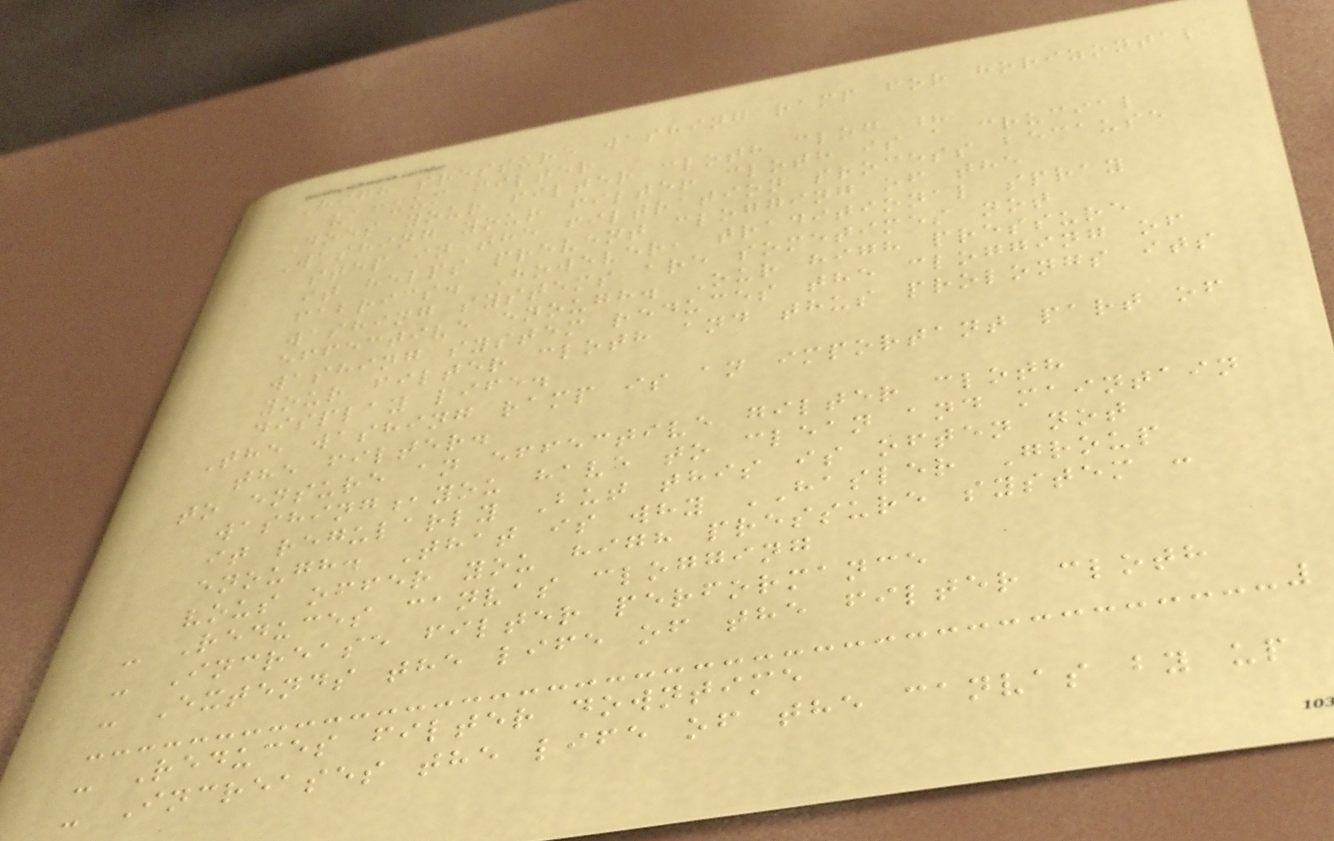High pressure washing ramp for horizontal
vacuum filter
Does your filter cloth clog ?
Washing your filter cloth is a crucial
step in the filtration process because
it helps prevent clogging of the
fabrics. However, traditional spray
washing systems are sometimes not
effective enough. Our high pressure
washing system reduces the clogging of
your filter cloth and thus prolongs its
display life.
The washing ramp is an important part of
the filter.
to ensure an effective gilter cloth
washing,you have to clean and maintain
it regularly But this is often not
enough. That is why HASLER Group
vous offer you high pressure system :
- Reduces canvas clogging
- Increase filter performance
- Extends the life of the filter cloth
- Reduces filter downtime
- Increases the life of the canvas by up
